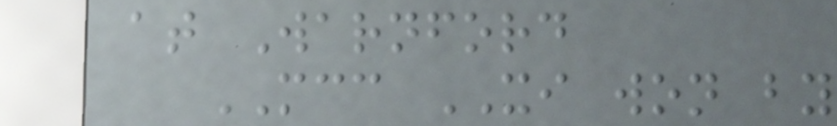at Warnford
MCC XI won by
